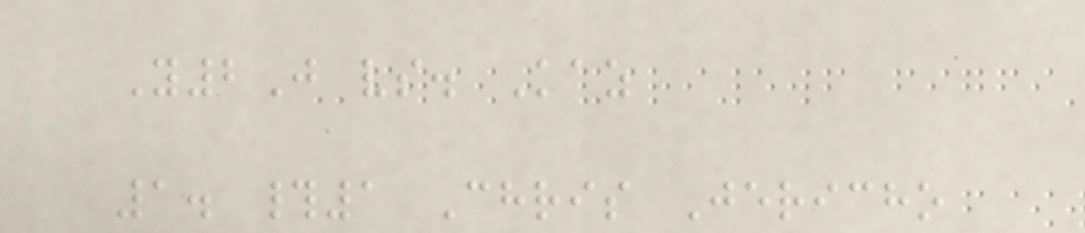Y2J vs. Kaz
1. #1 Chris Jericho
